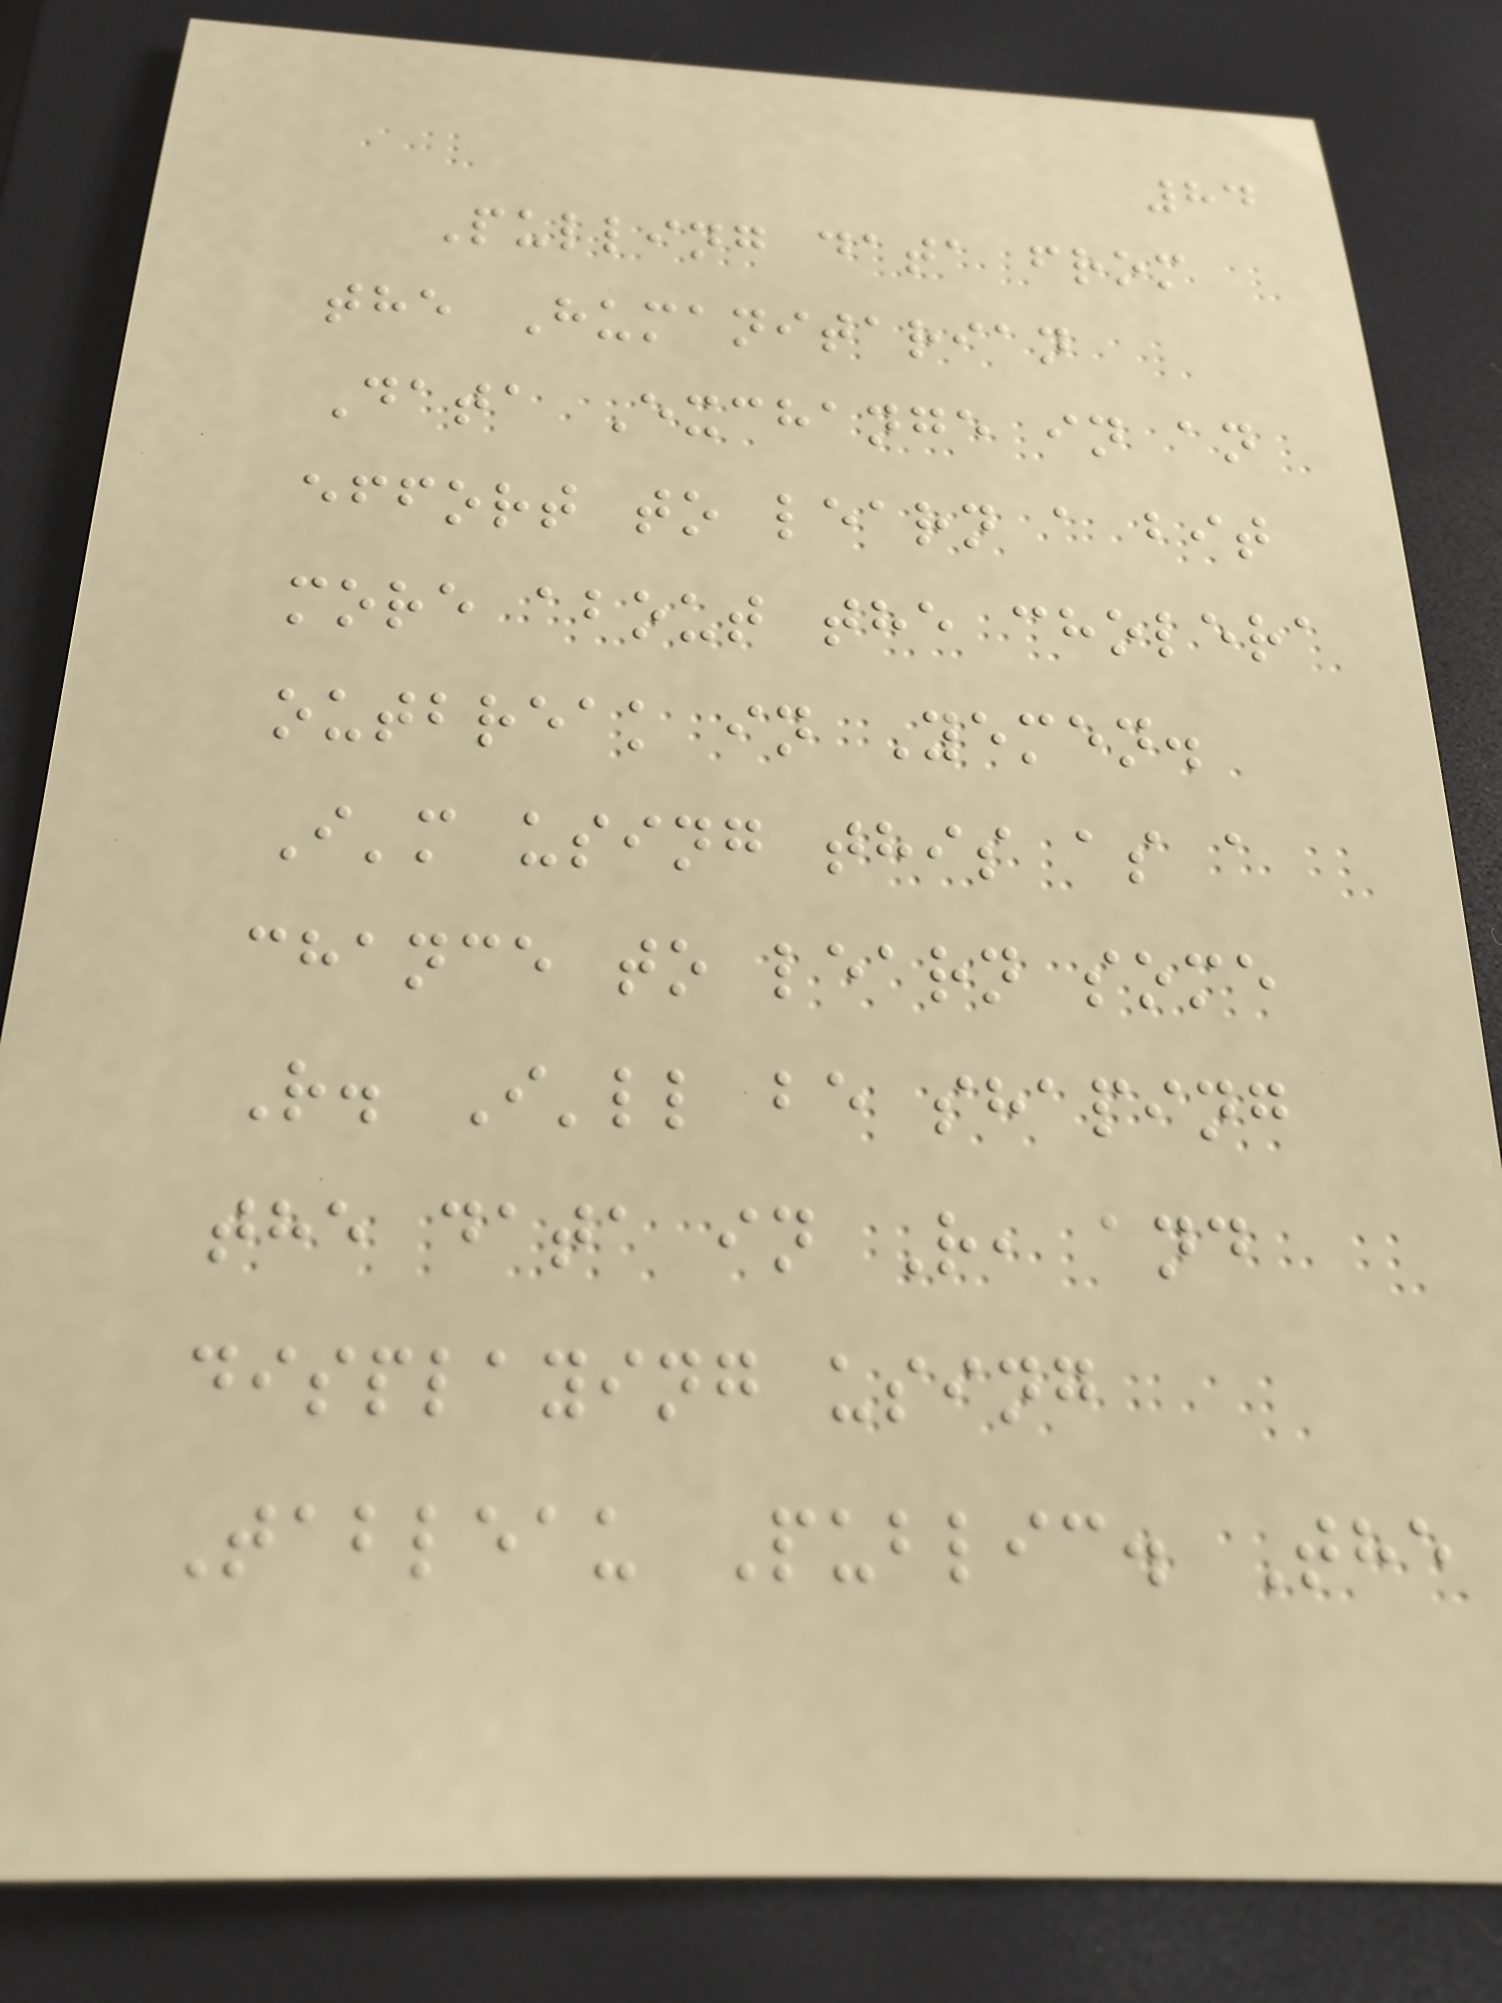84
Pulling data from
the Humanitarian
Data Exchange in an
effort to learn a bit
more about the cholera
outbreak in Yemen.
I'm using this as a
chance to learn some
R. I'll be shaping
the data in R, and
displaying using
Tableau Public. The
